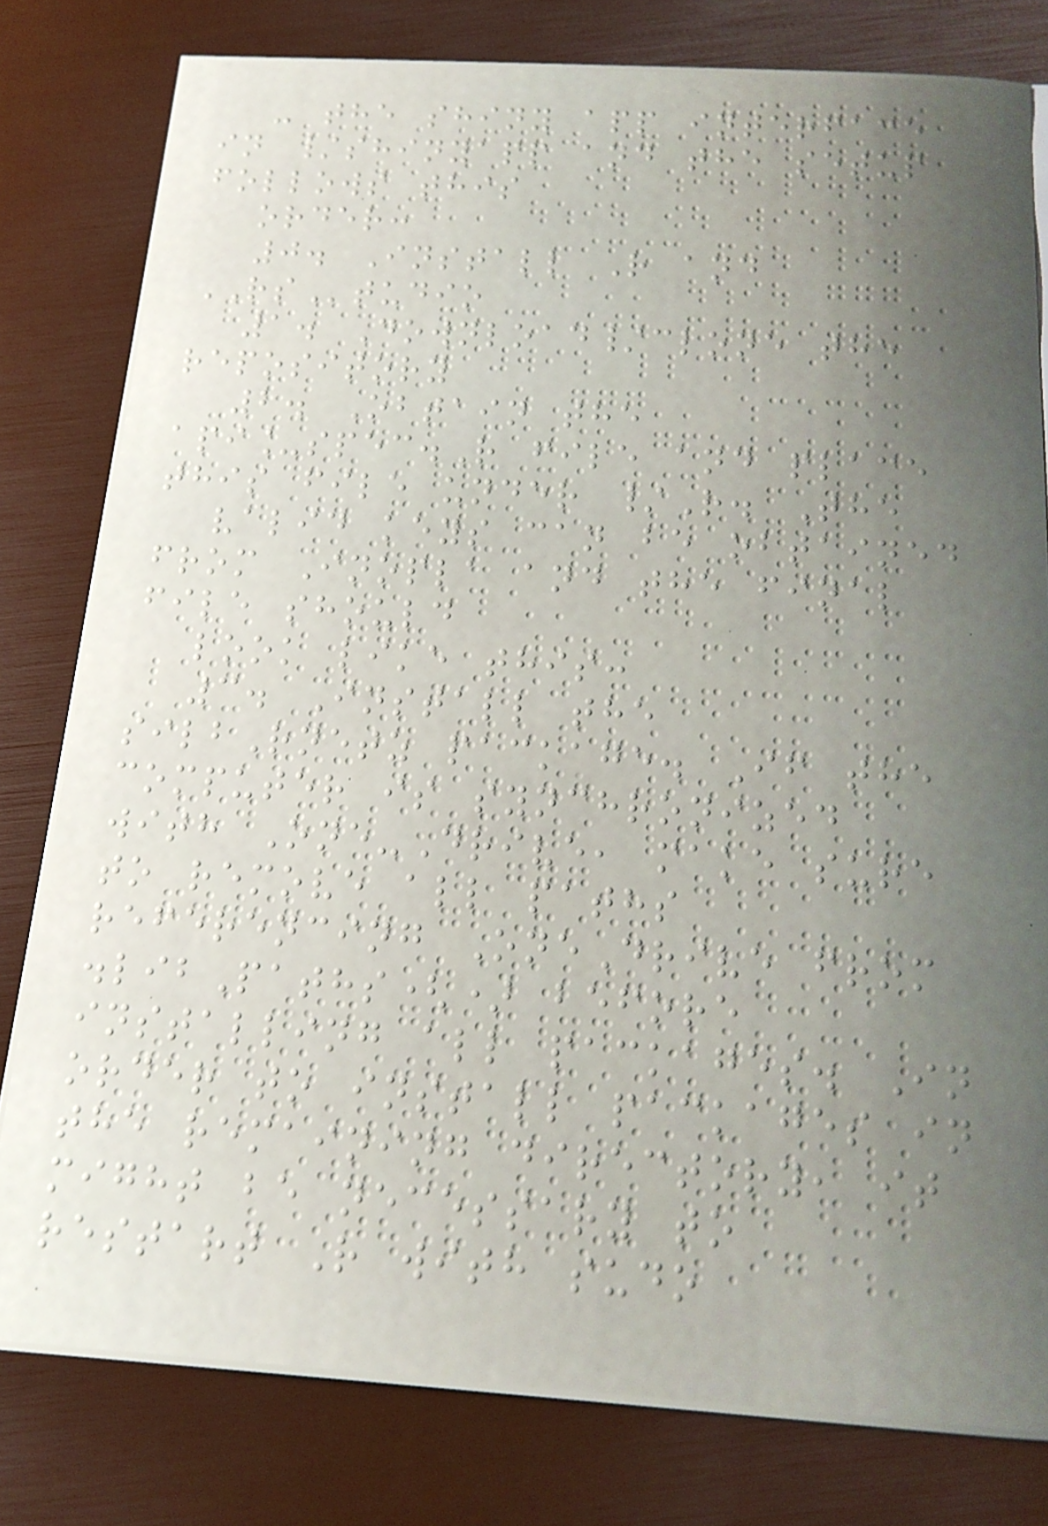- the shiny app interface
in /shinyapp and the setup
follows this
order:
0. Install R and
RStudio
1. Download/clone the
repository
2. Obtain the
api_spec.R file and place
this file under /R. The
valid keys can be obtained
from Inopla and the final
file should
look like this:
3. Install the
silbRnetz package. If the
computer is synchronized
with One-Drive, make sure
to remove all paths
referencing OneDrive from
.libPaths() before
installing all packages. In
order to install packages in
the remaining directory, it
might be necessary to
restart R with sudo
